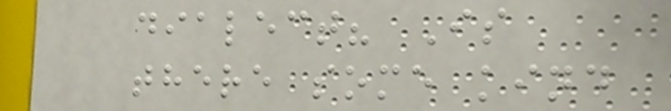dialect? Is
there some kind
